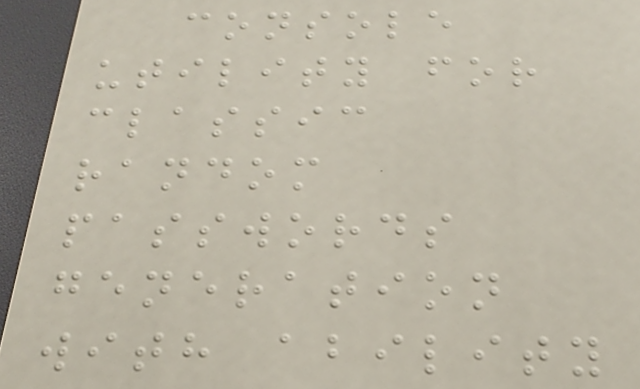console
utility for
classic
random
passwords
generation
with ability
